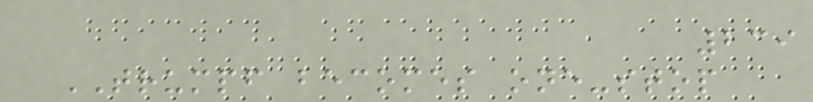239
TRUMPF becomes one-stop
